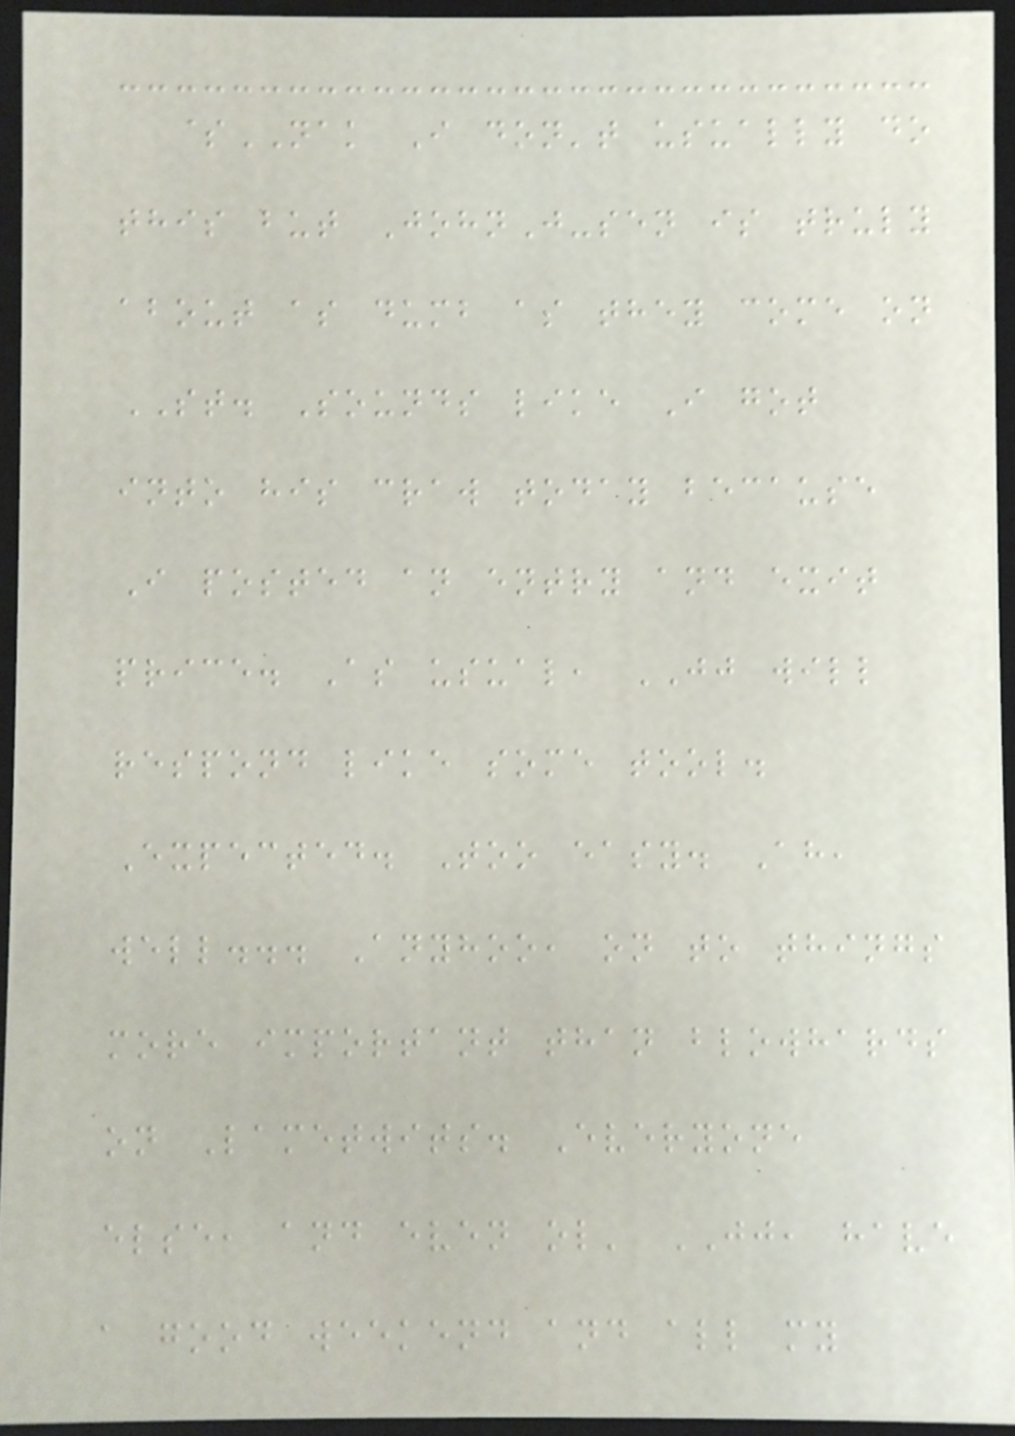$NAK I don't usually do
this but JohnJ-sen is truly
about as dumb as they come on
ST. Sounds like I got
into his craw today because
I posted an entry and exit
price. As usual, JJ will
respond like some tool.
Expected. Too easy. Ah,
well... Anyhoo, on to things
more important than blowhards
on Lametwits. Everyone
else, and even ol' JJ, have
a good weekend and all my
